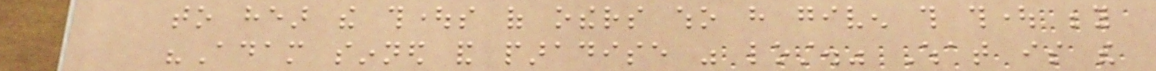to hear the thoughts of others who have given this thought beyond
"Adam sinned and paradise was lost." What is the
